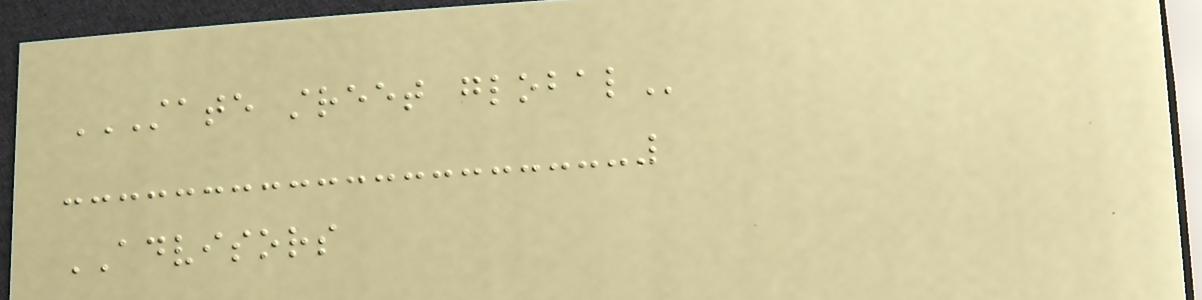STATE STREET GLOBAL
ADVISORS
